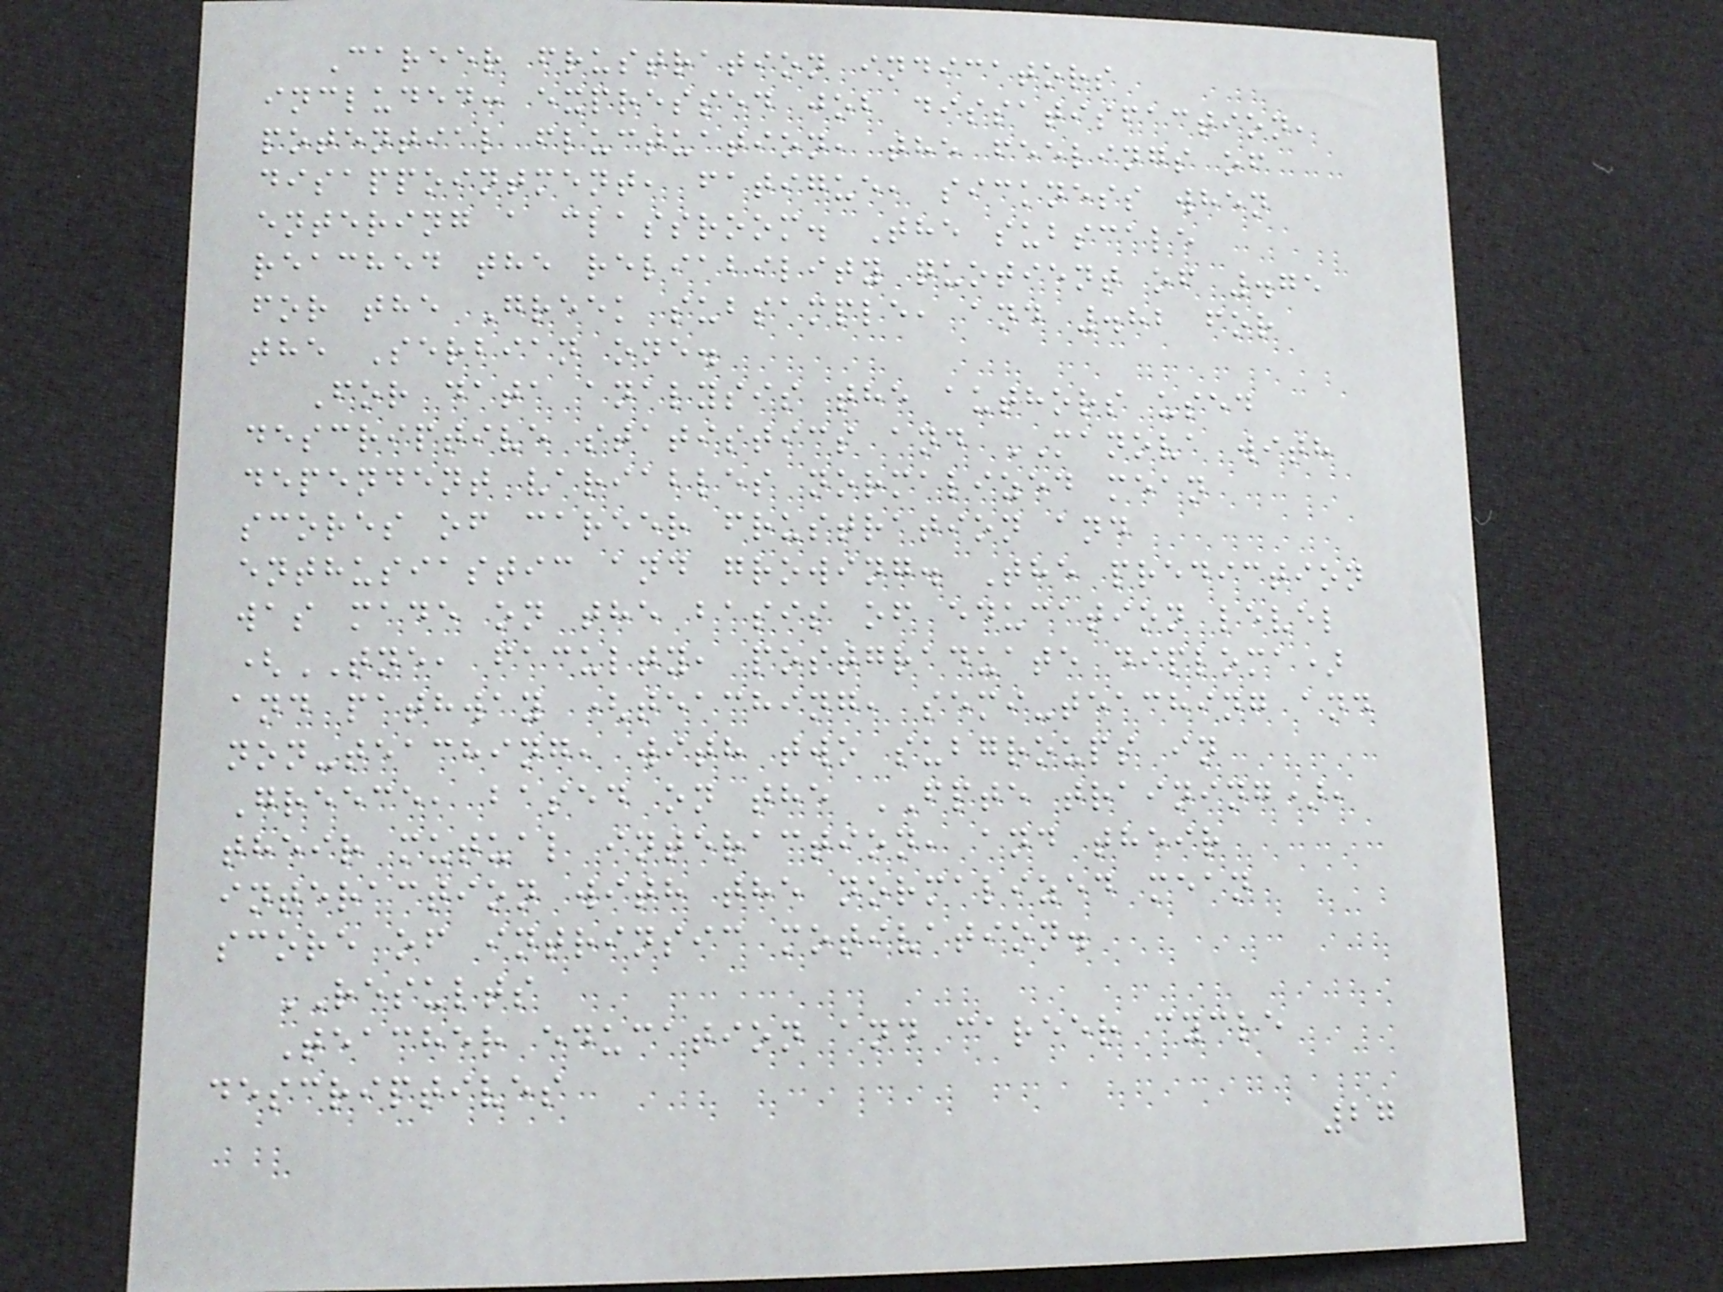Career frustration indicators
included: expressed job dissatisfaction,
potential fluctuation, the feelings of
disappointment, fatigue, sickness when
entering a classroom. The subscale
reached the reliability quotient of .75
for the Greek subsample, and .82 for
the Serbian one.
For data analysis the authors used
descriptive statistics and MANOVA with
dependent variables normalized mean
scores of career frustration and
enthusiastic and growing. The prediction
was made on the basis of education level
(TNE, faculty, postgraduate diploma)
and pathway (teaching, semi-teaching and
non-teaching, with two subgroups in
Greece, based on the FPTE training),
their mutual interaction, and their
interaction with the normalized mean
score of intrinsic motivation.
RESULTS
Teacher education and career cycle
descriptives
27
